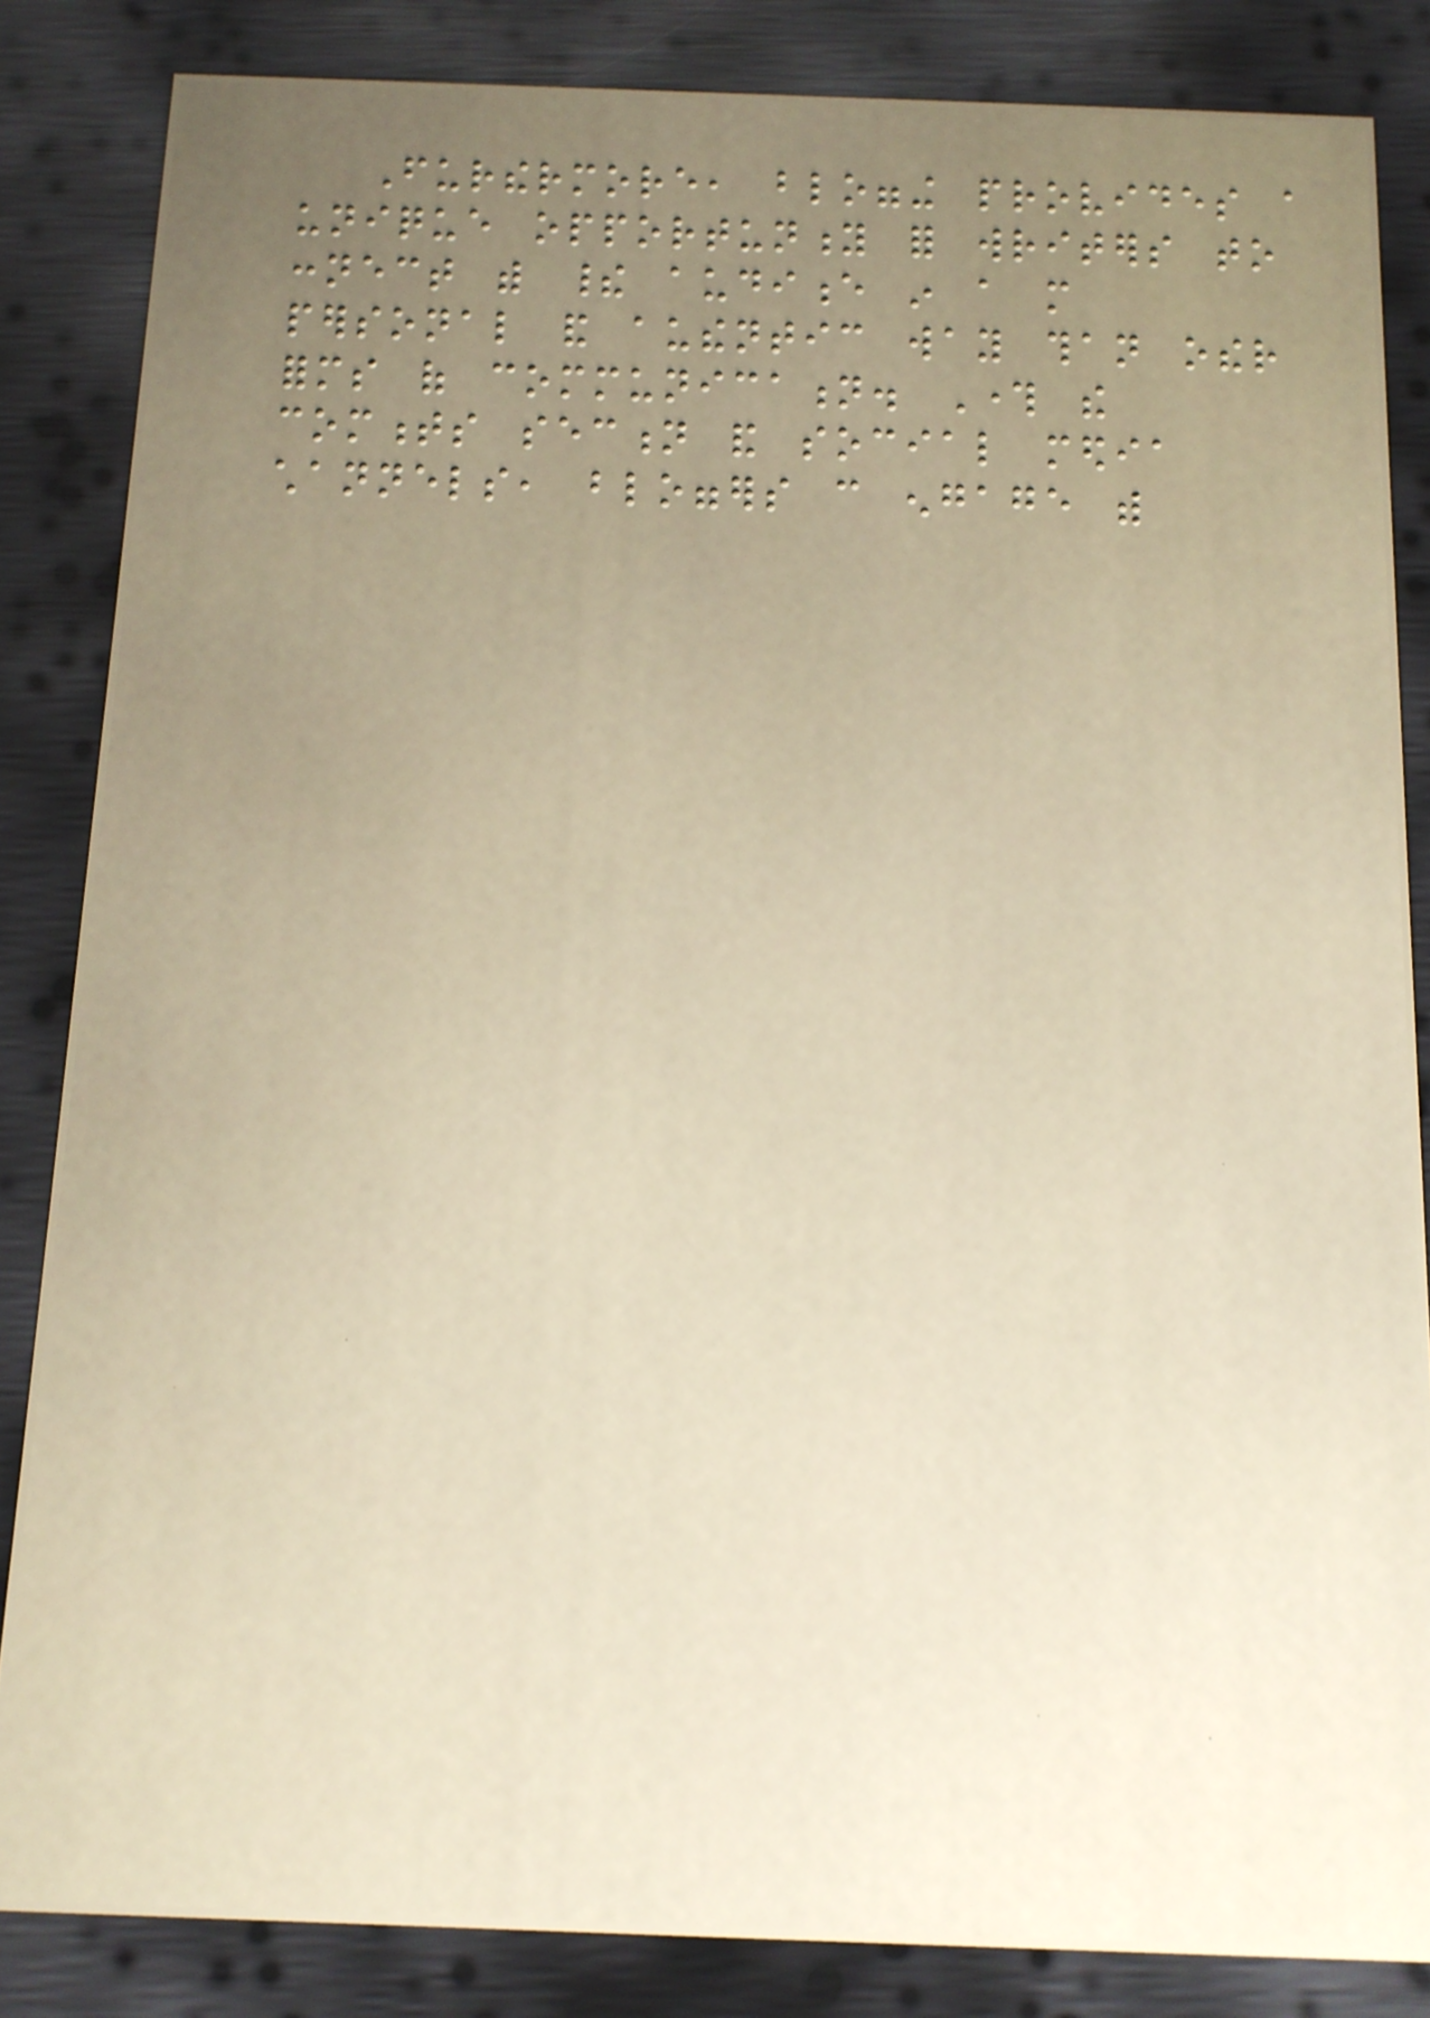Furthermore, blogging provides a
unique opportunity for writers to
connect with their audience in a more
personal and authentic way than other
forms of communication. Through the
comments section and social media
channels, bloggers can engage with
